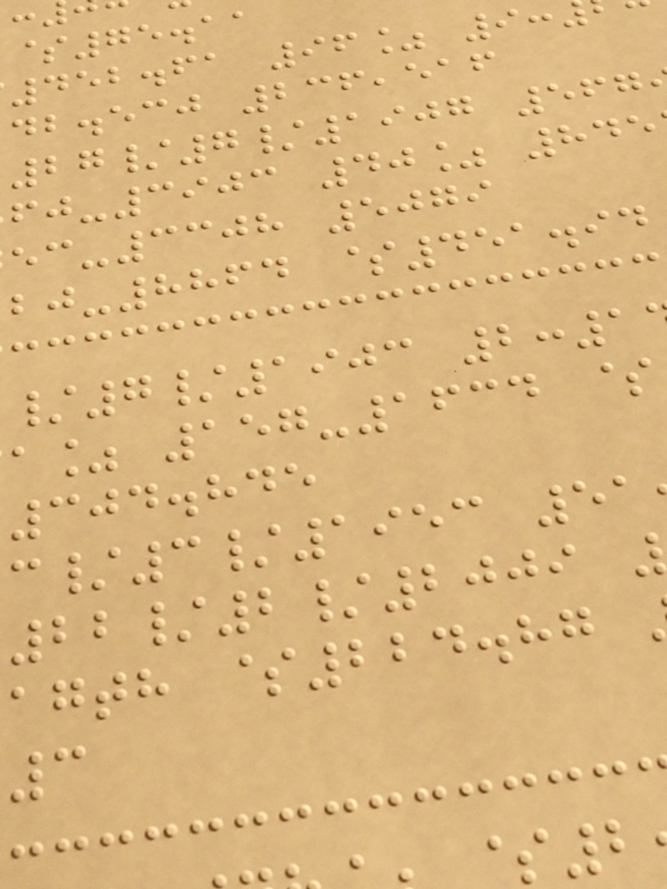$75.11
452.61 96% 9:
db.ecj 236,516
27/7/1907 567
-3903 40% 845
-3308 5079
-8864 $451.94
/7/1903 2:1
a% 157-1634 $
304.845
/3/1953 51
22/2/2009
agth $224.87
3
